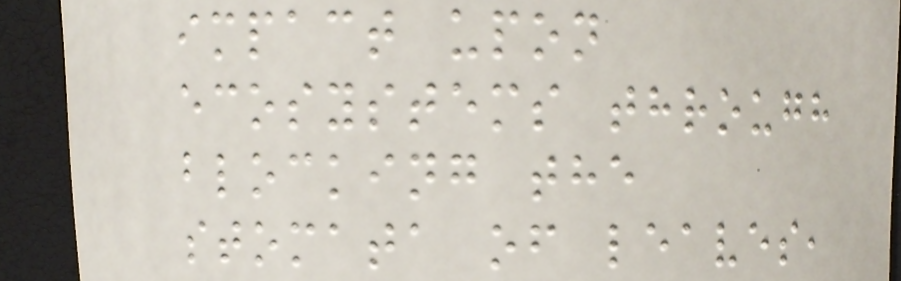impact upon
ecosystems through
blocking the
stomata of leaves,
